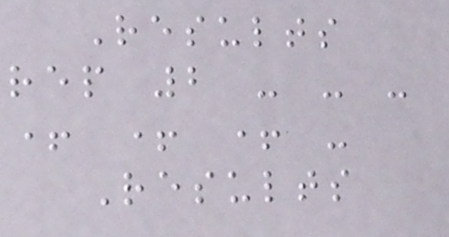Results
rep 2 - - -
+ + + -
Results
